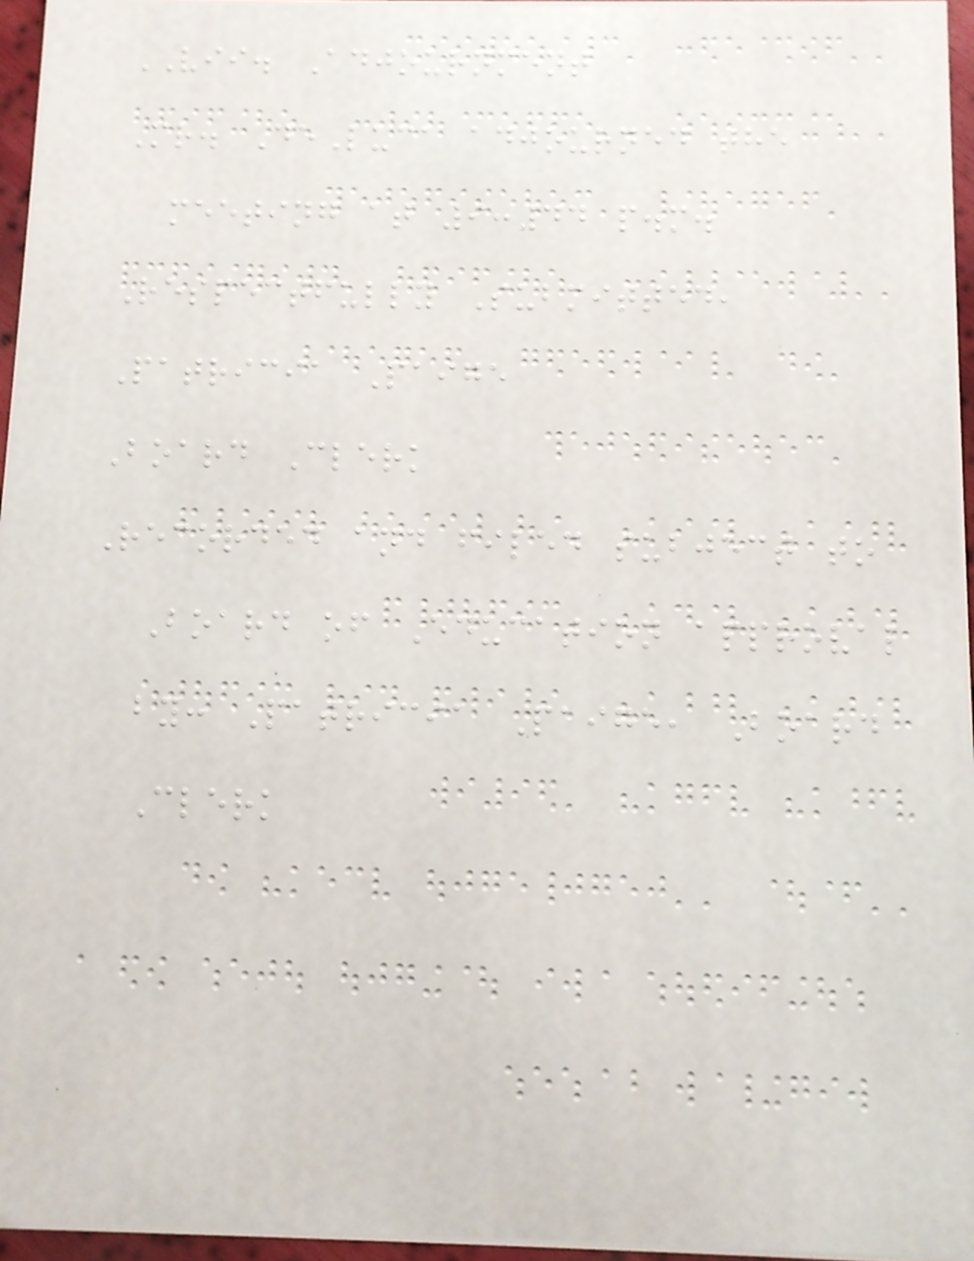VII. Adjournment
Mr. DeLuca adjourned the
meeting at 9:44 p.m.
Respectfully Submitted,
Patricia Paige
Board Clerk
Recorded and filed subject to
Board of Education approval
by: Patricia Paige, Board
Clerk
